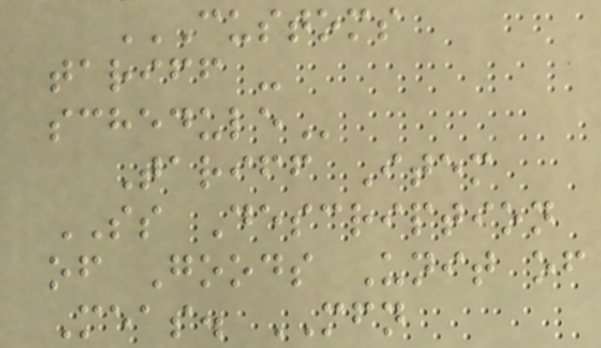CUSTOMS
TARIFF -
SCHEDULE
Tariff Item
SS Description
of Goods Unit of
Meas. MFN
